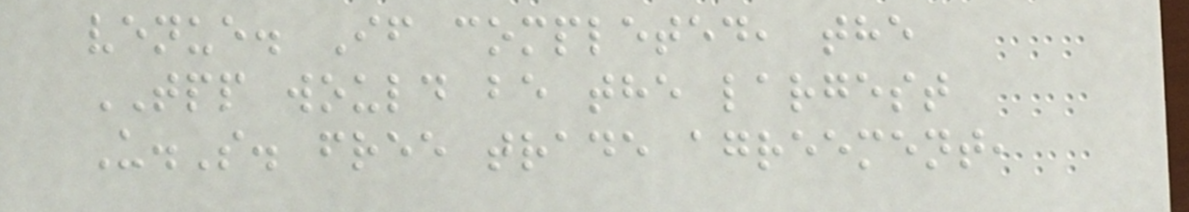venue. If completed, the
TPP would be the largest
U.S. free trade agreement,
